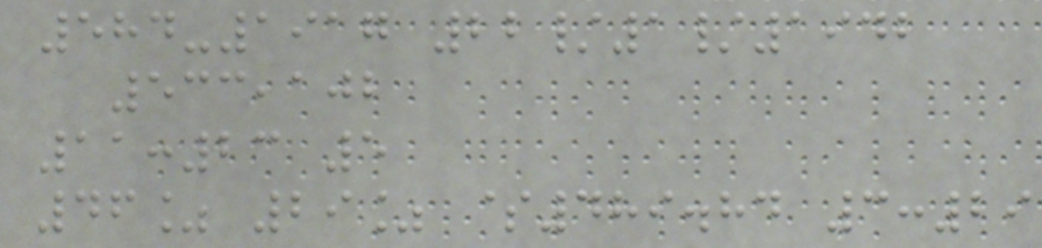584-1917 22/1/1942
533,102
11:23 5
46% 29% $489.84 3:29
